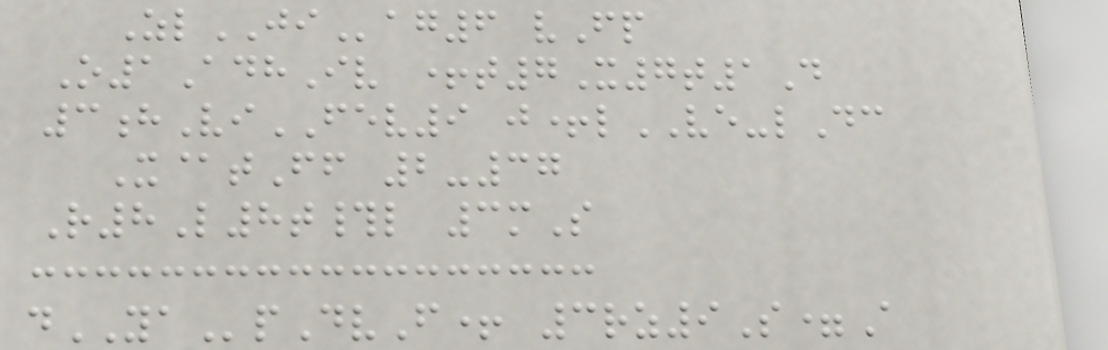ZlJIag6 vFp
O1AdhIv +t7X7t1D
3hViFEV9 j+lVE-lDc
X@tFf 2-37
R8L8t#l 3mS
dYApDvF+ 3rz9S=A
